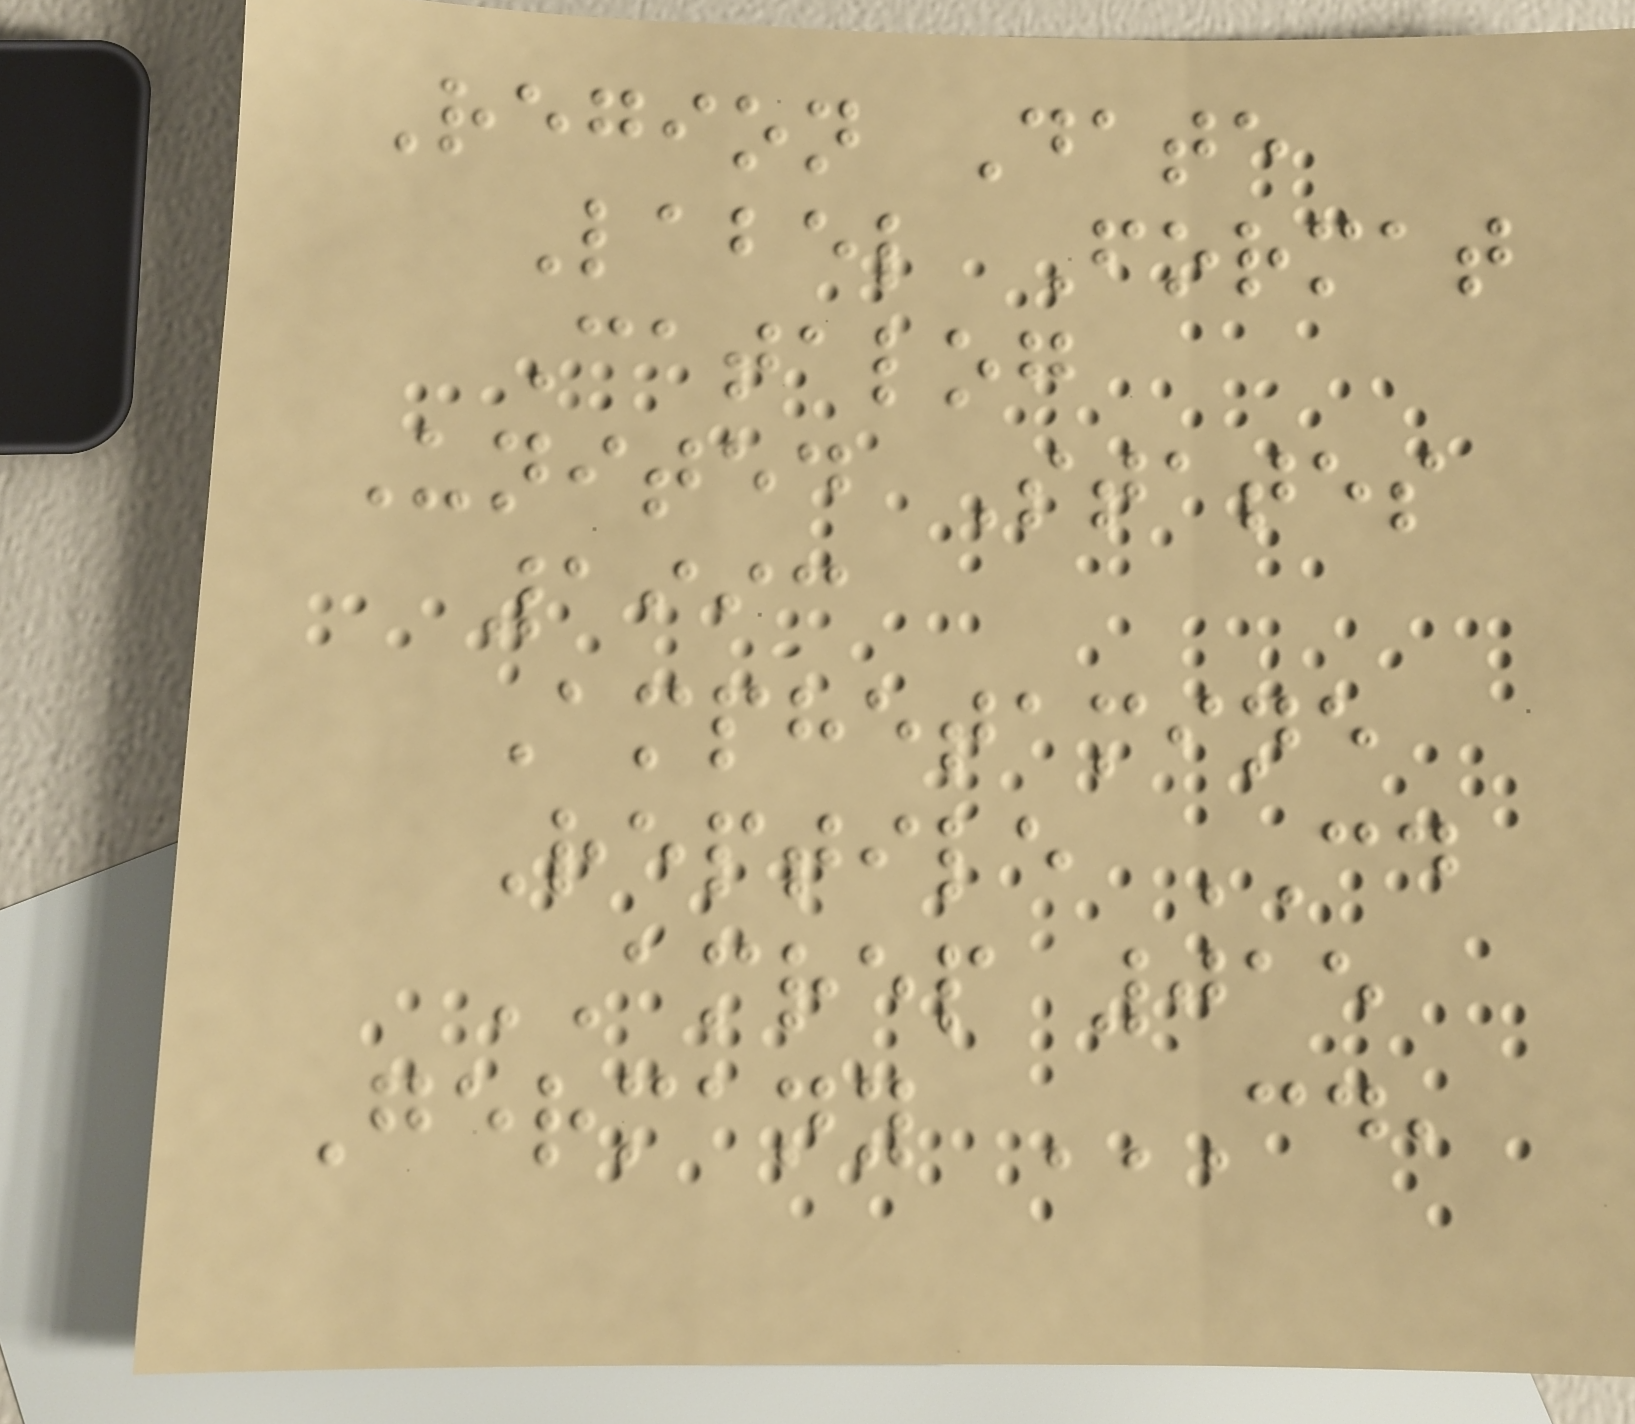Region Date
Label Format
Catalog
United States
1993
Amphetamine
Reptile CD
AMREP 015
Germany CD,
